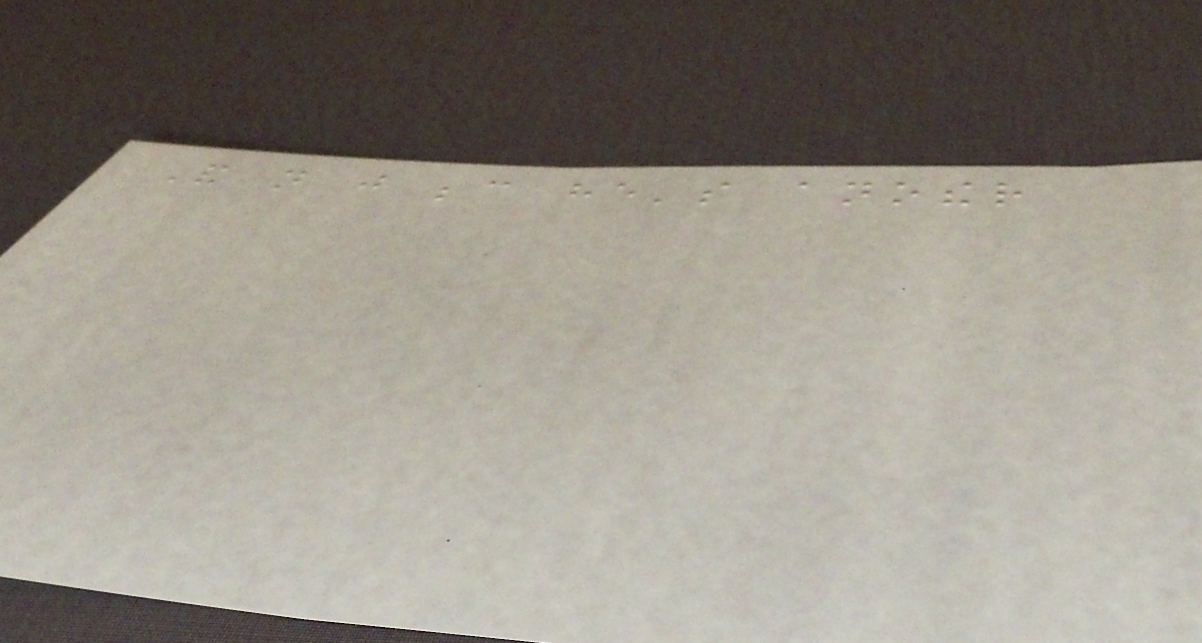And not just because he's another
